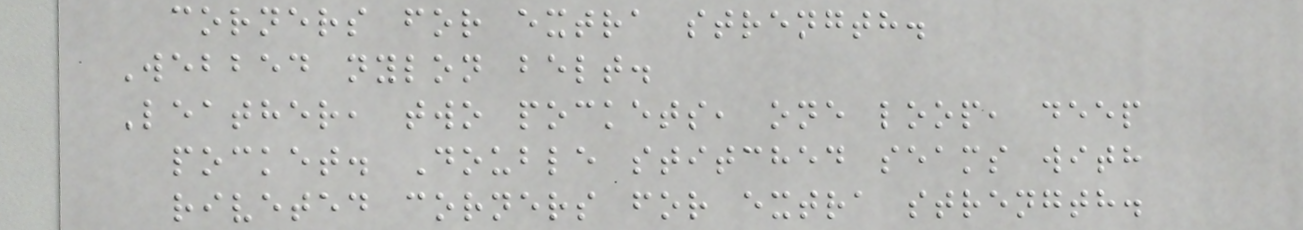corners for extra strength.
Webbed nylon belt.
Leather, two pockets, one loop, deep
pocket. Double stitched seams with
riveted corners for extra strength.
